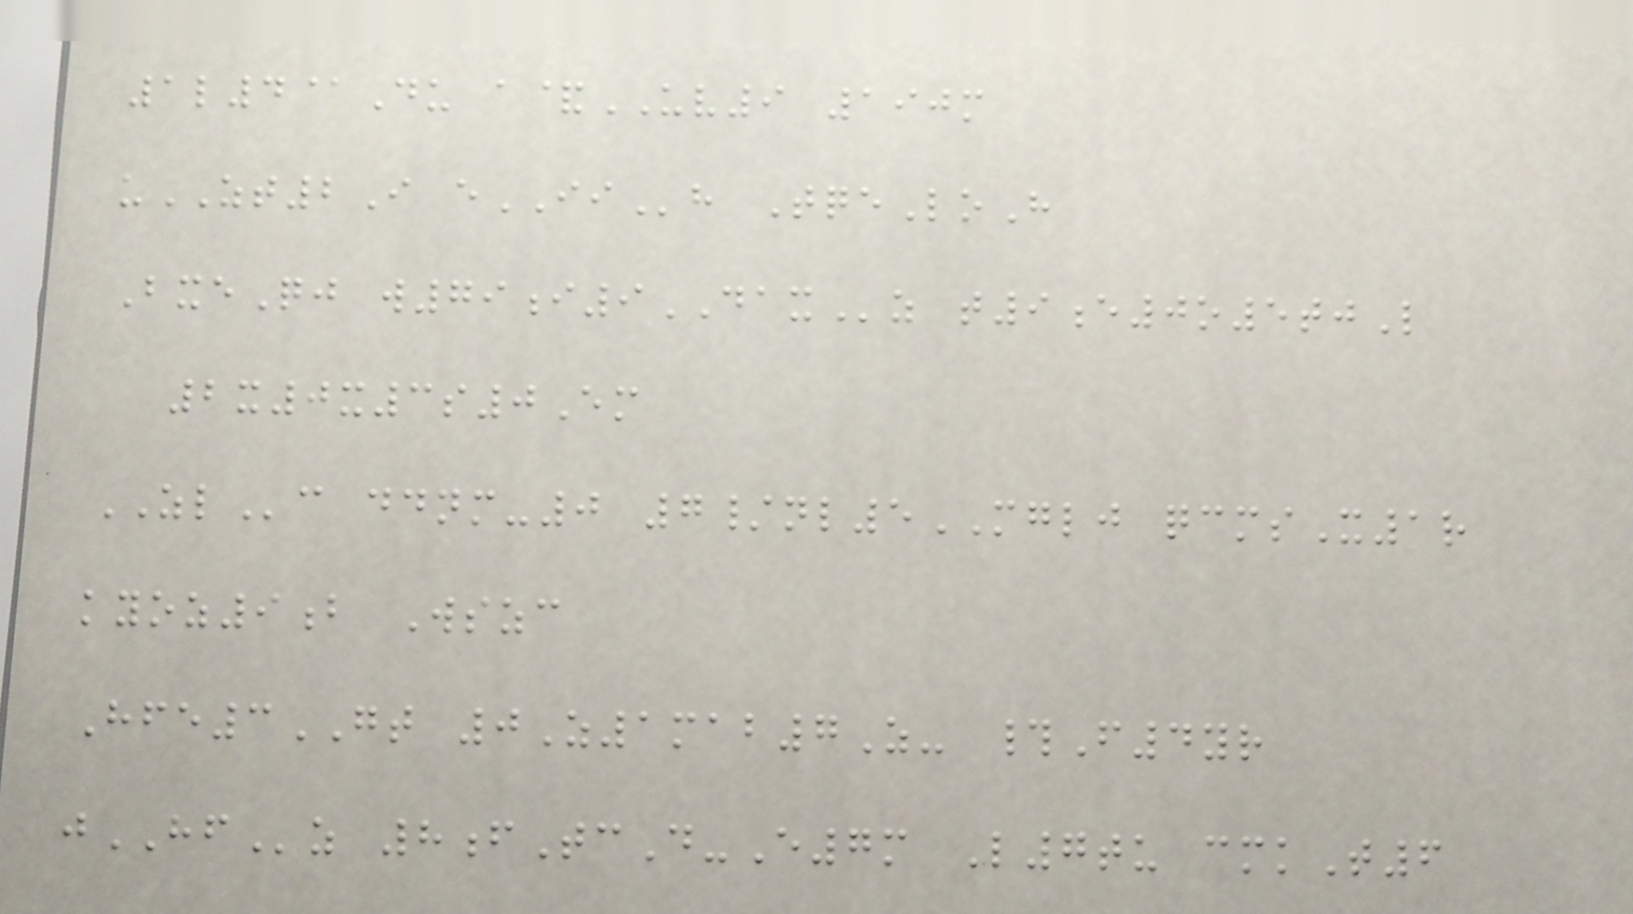1l4@Du a&UV9 190m
uZT2I eIIh TqeLoH
BxeQj w79i9DAXz t9e0o5tjL
2x0x3s0Em
ZLc ddnm-0 7/nl5MGLJ qcmsX1r
kyoz9b Wszc
Hfe3GT 0Z1mab7Z- #F4yr
jHFz 8fTcD-E7m L7tu cmkT6
